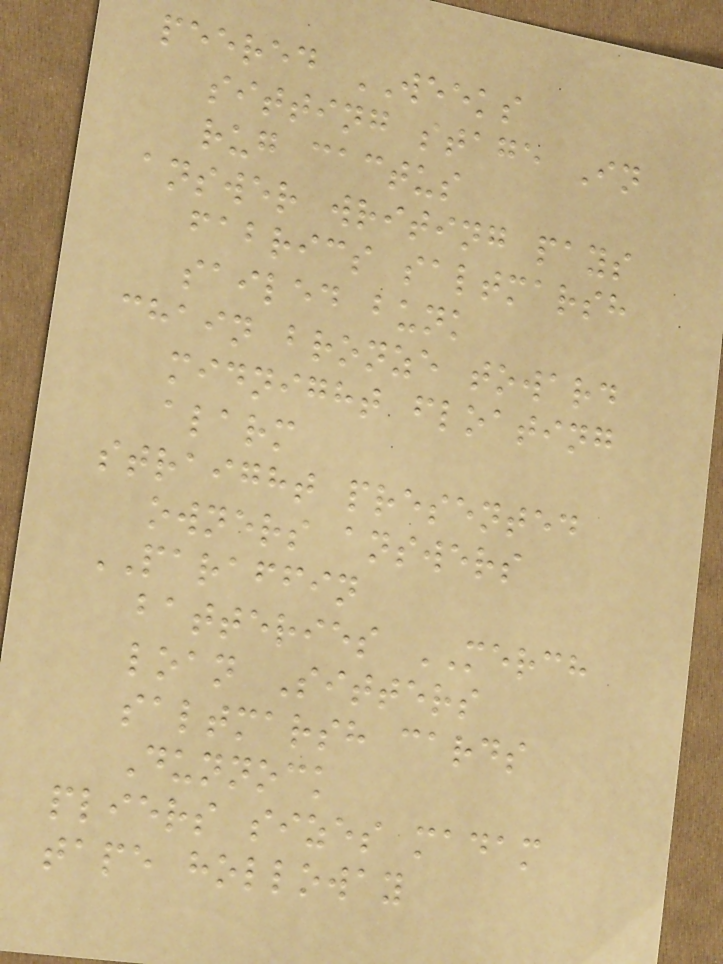peered WEEKS
sitting stage In
rug cactus
answer writing pays
fabrics saltmarsh
sailed bunk
chain bronze toward
midnight floating
alarm
straight presented
owners answers
PARAFFIN
batteries MERCH
loan Sitters
saltmarsh cards
Dunnock
pliers sizes madam
tape holloway
